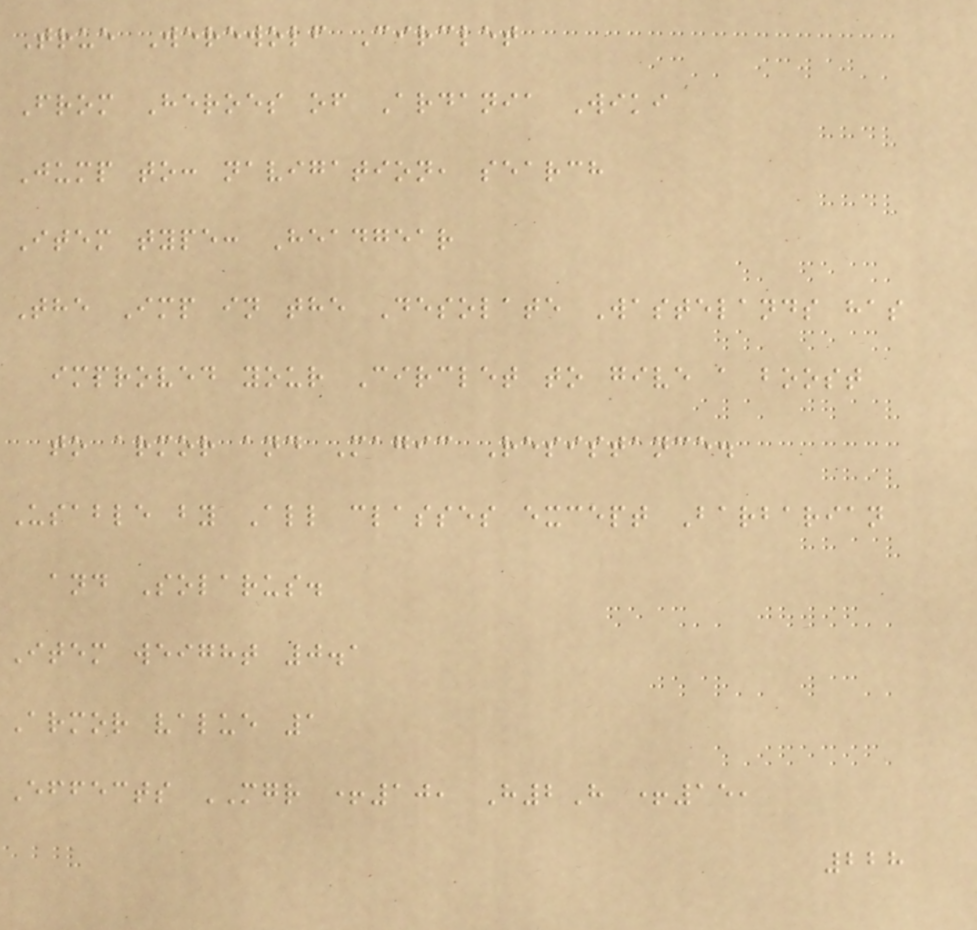True Werewolf Circlet
From Heroes of Ardania Wiki
Jump to: navigation, search
Item type: Headgear
The Imp in the Desolate Wastelands has
improved your Circlet to give a boost
to armor and Magic Resistance.
Usable by All classes except Barbarian
and Solarus.
Item weight 0.1
Armor value 1
Effects MGR +10, H2H +15,
228
